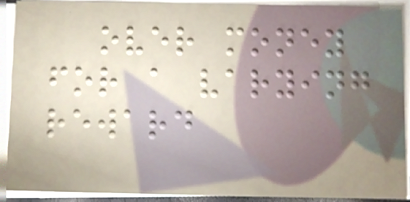over money
for a varying
reward
